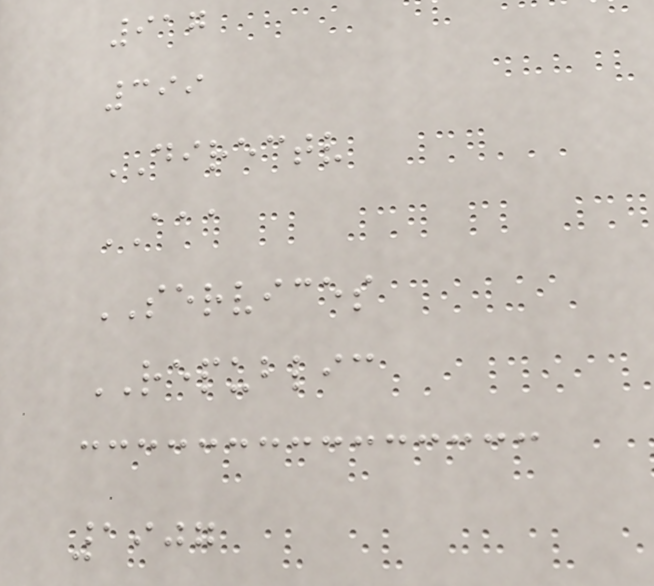917
399
DIRECTV
AAA
SERVICES
REPUBLIC
1907
